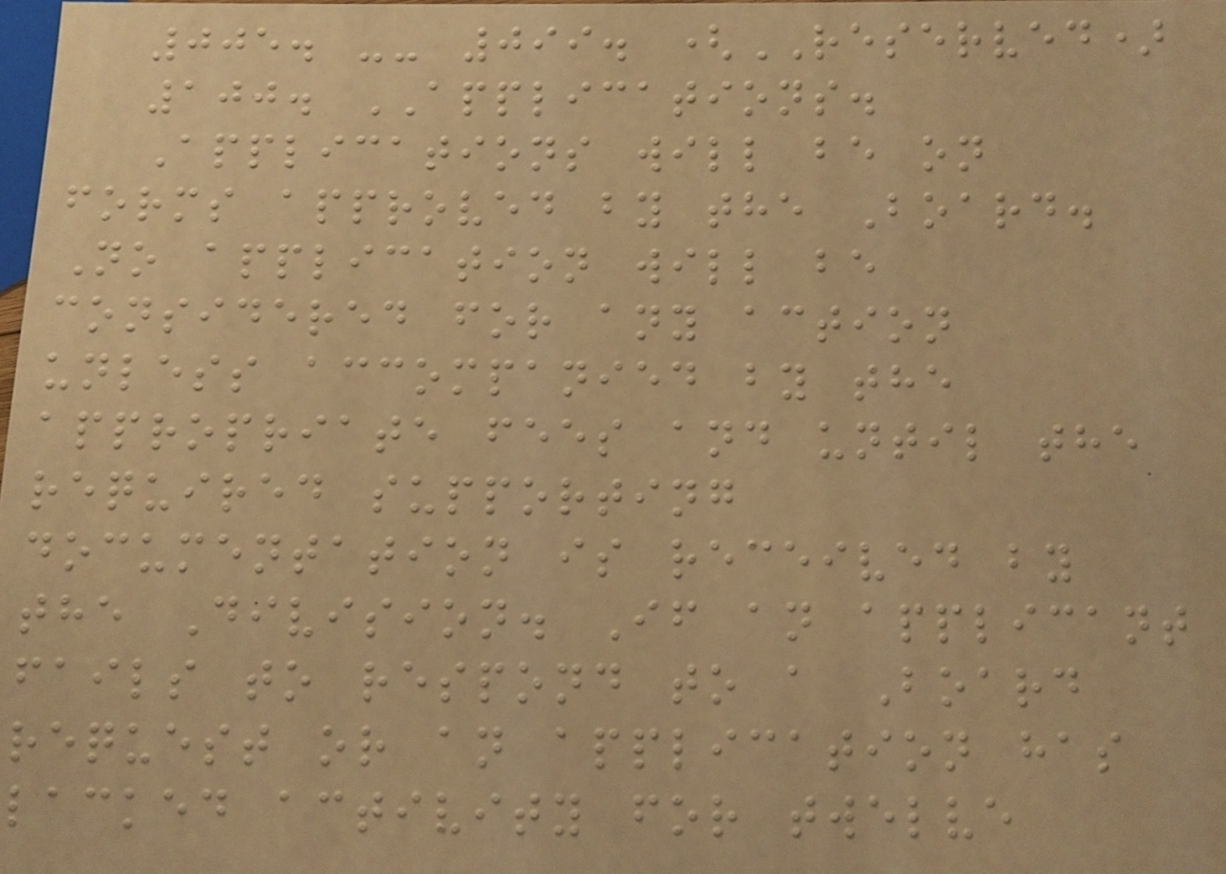005. -- 099. (RESERVED)
100. APPLICATIONS.
Applications will be on
forms approved by the Board.
No application will be
considered for any action
unless accompanied by the
appropriate fees and until the
required supporting
documentation is received by
the Division. If an applicant
fails to respond to a Board
request or an application has
lacked activity for twelve
